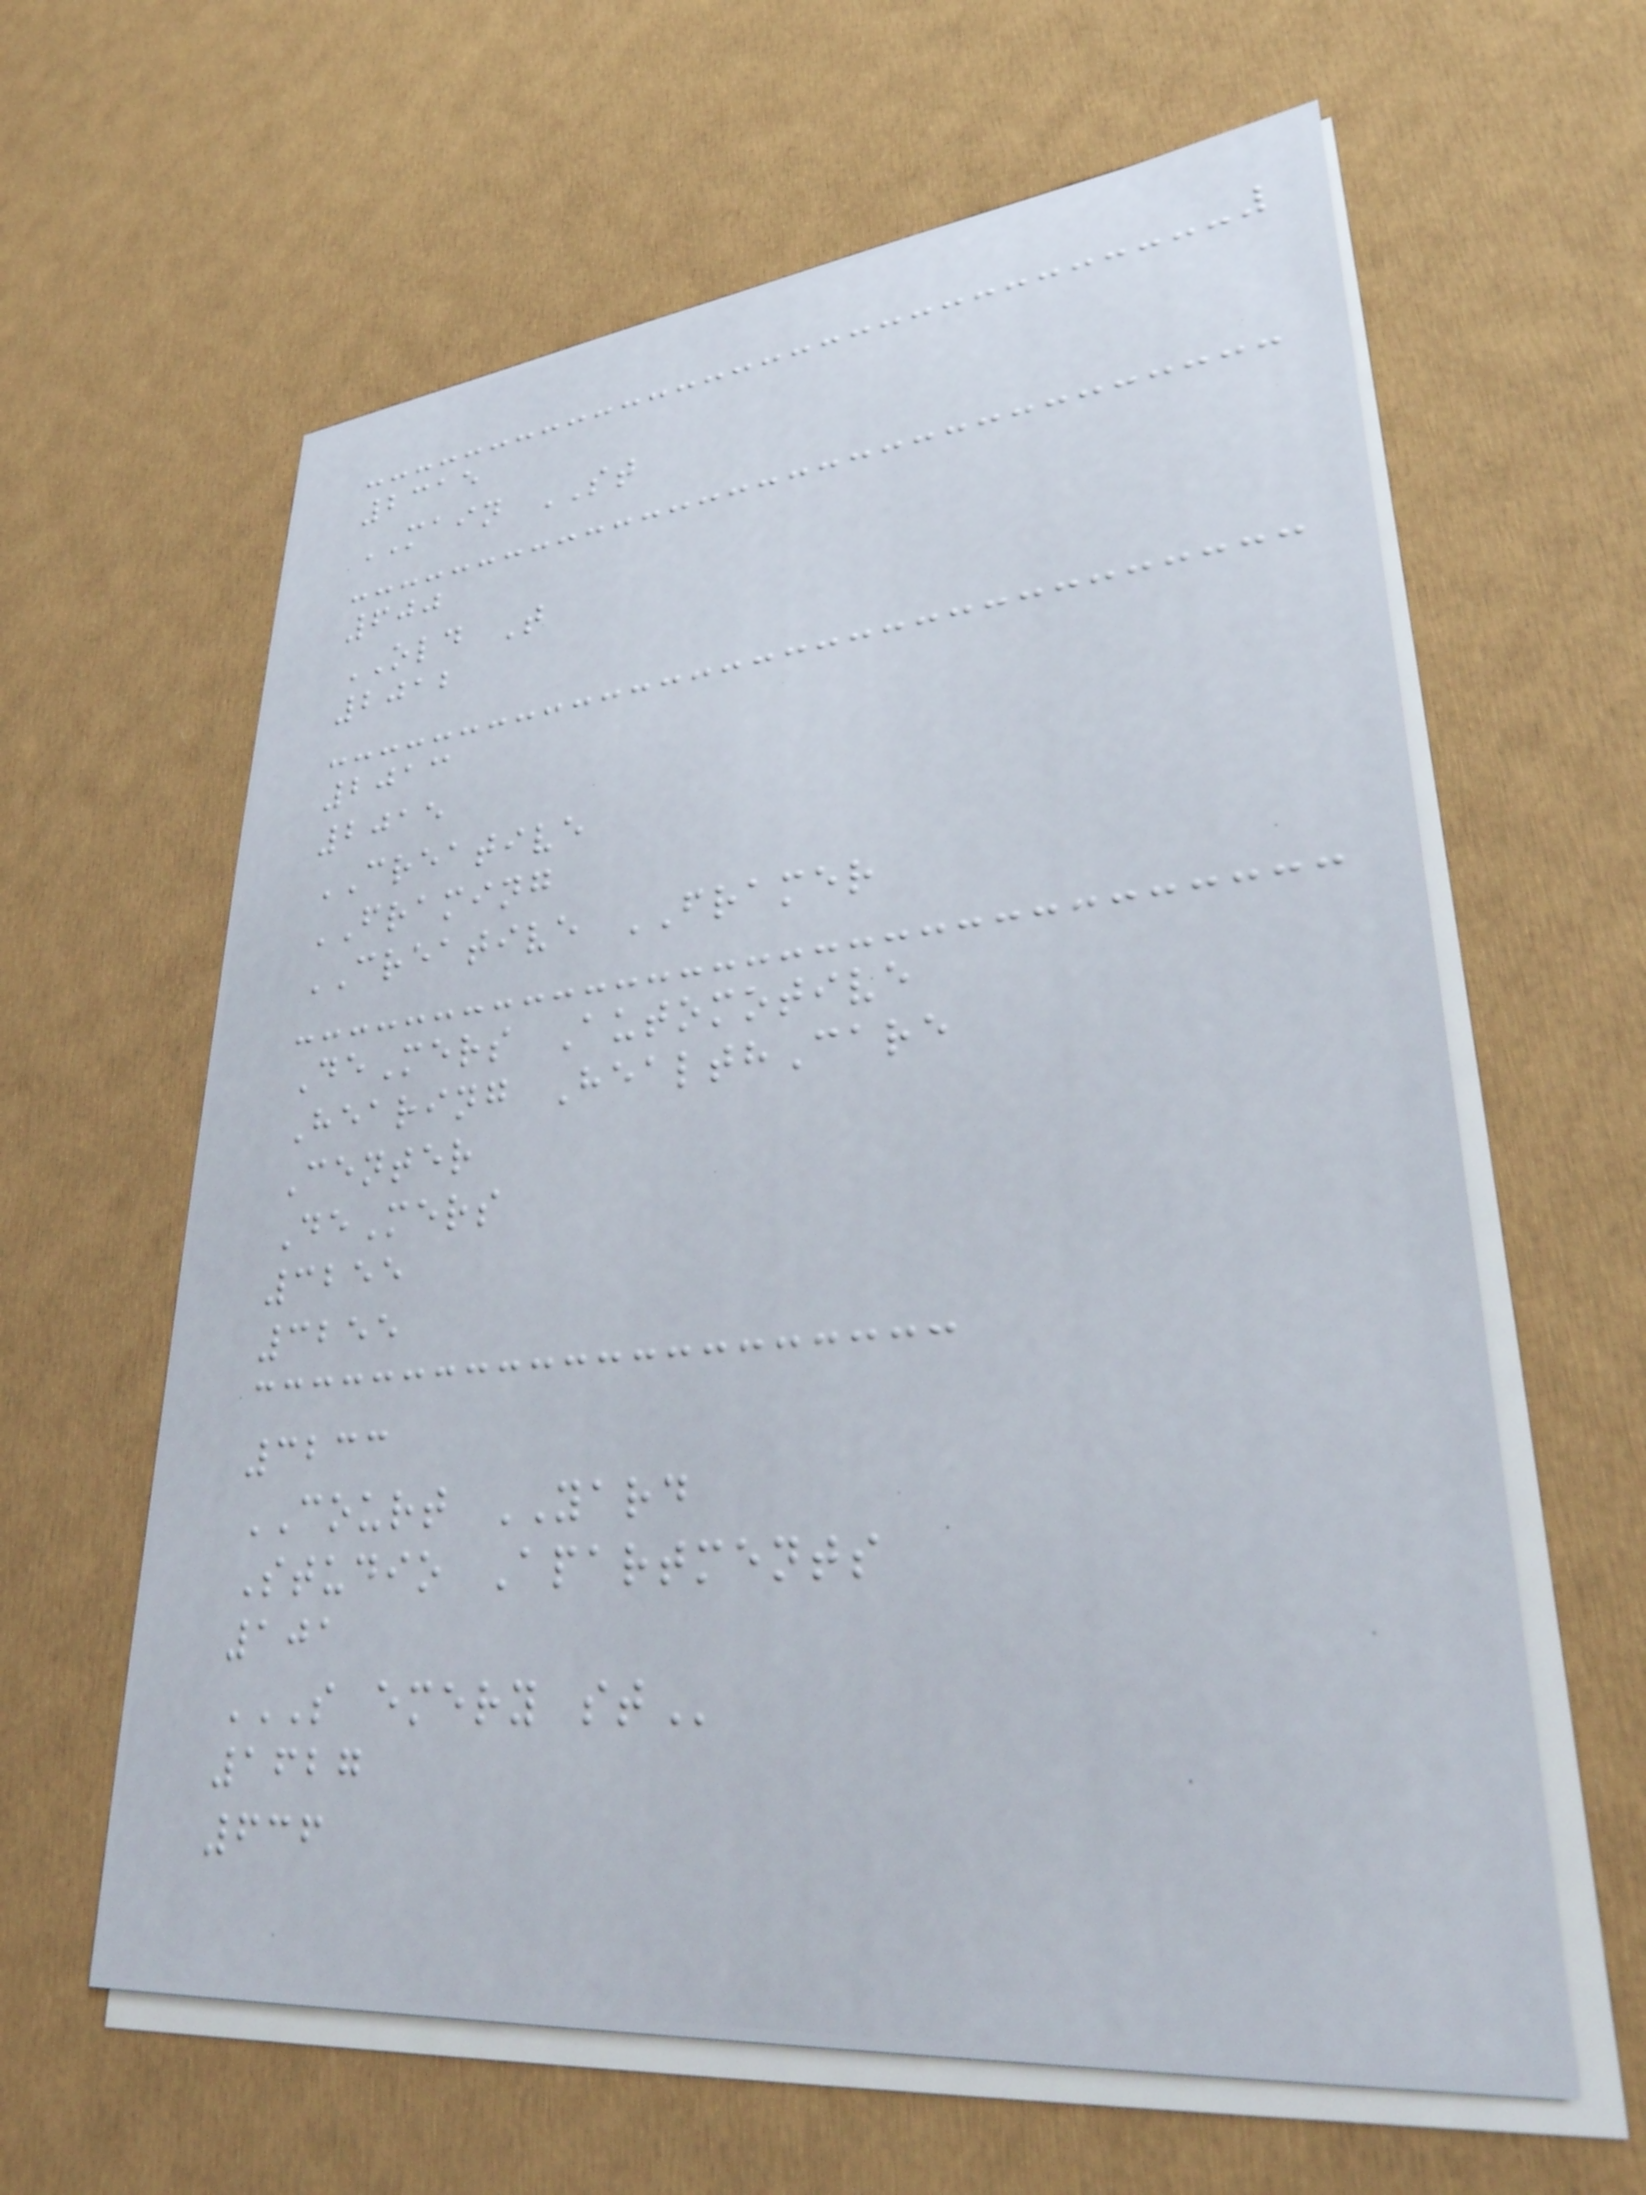2315
MAIN ST
600
OLD T
2012
2013
2015
CREATIVE
FRAMING
CREATIVE FRAMER
DeMers Automotive
Hearing HealthCare
Center
DeMers
3255
3255
3233
COURT YARD
Studio Apartments
101
S EMERY ST
1627
636
